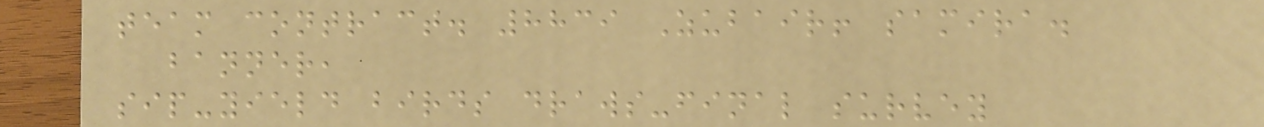team contract. 8839 Zubair! samira.
banner,
sip-yield birds draws-final survey
